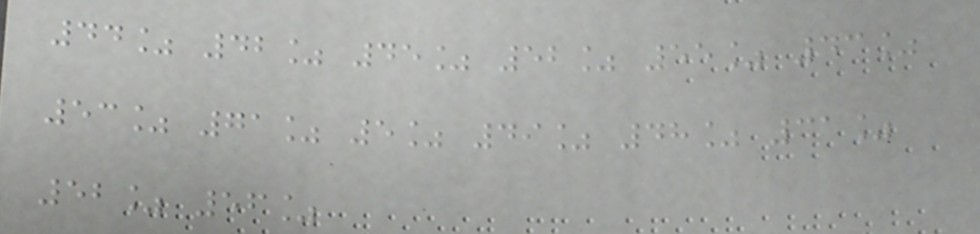44% 42% 45% 52% 55% 43%
53% 71% 5% 49% 48% 31%
52% 56%
